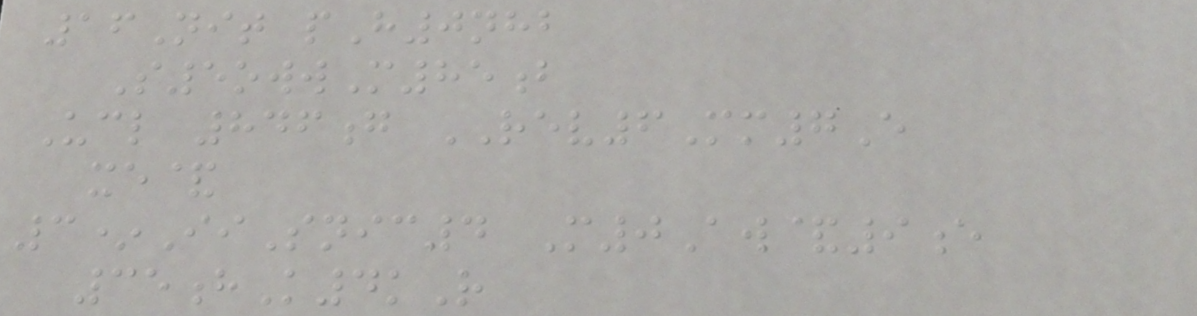16Nit pH0nhb
S5owwM85b
Ucl 846g REV6Mm7E
xe&
3*IiSnic4 M0Aw&9e
35hK4kR
